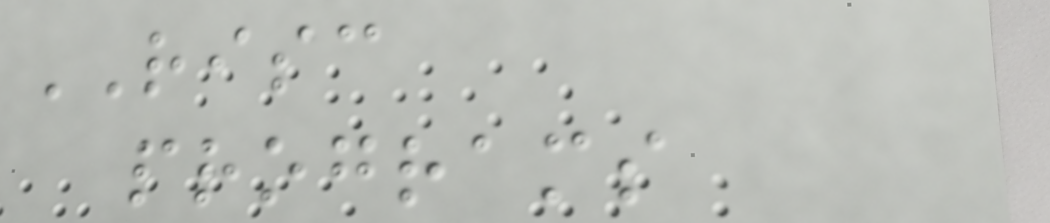RISC
programs
